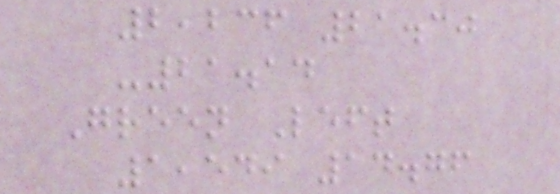2,236 21.30
-21.14
Green Left
1,549 14.76
